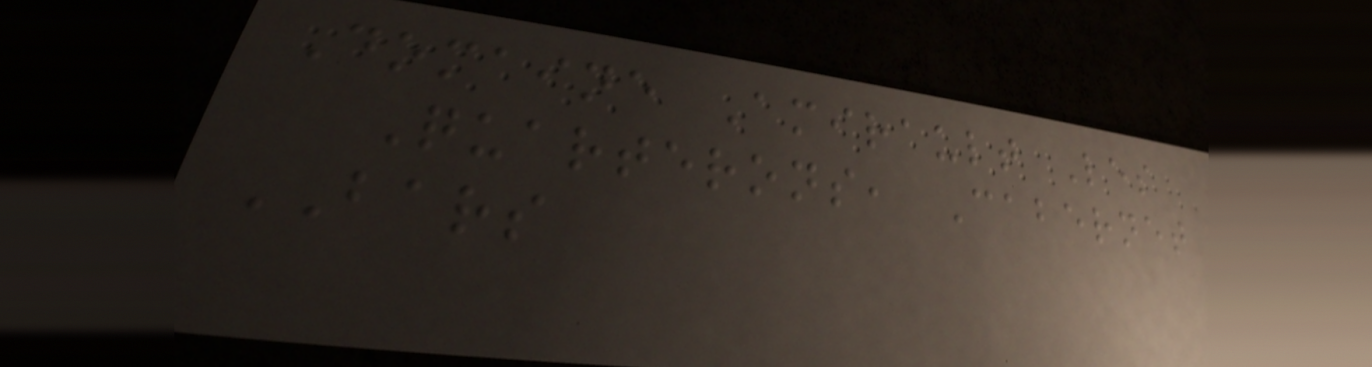Domaine Amirault Les
Quarterons, Cabernet
BARS
